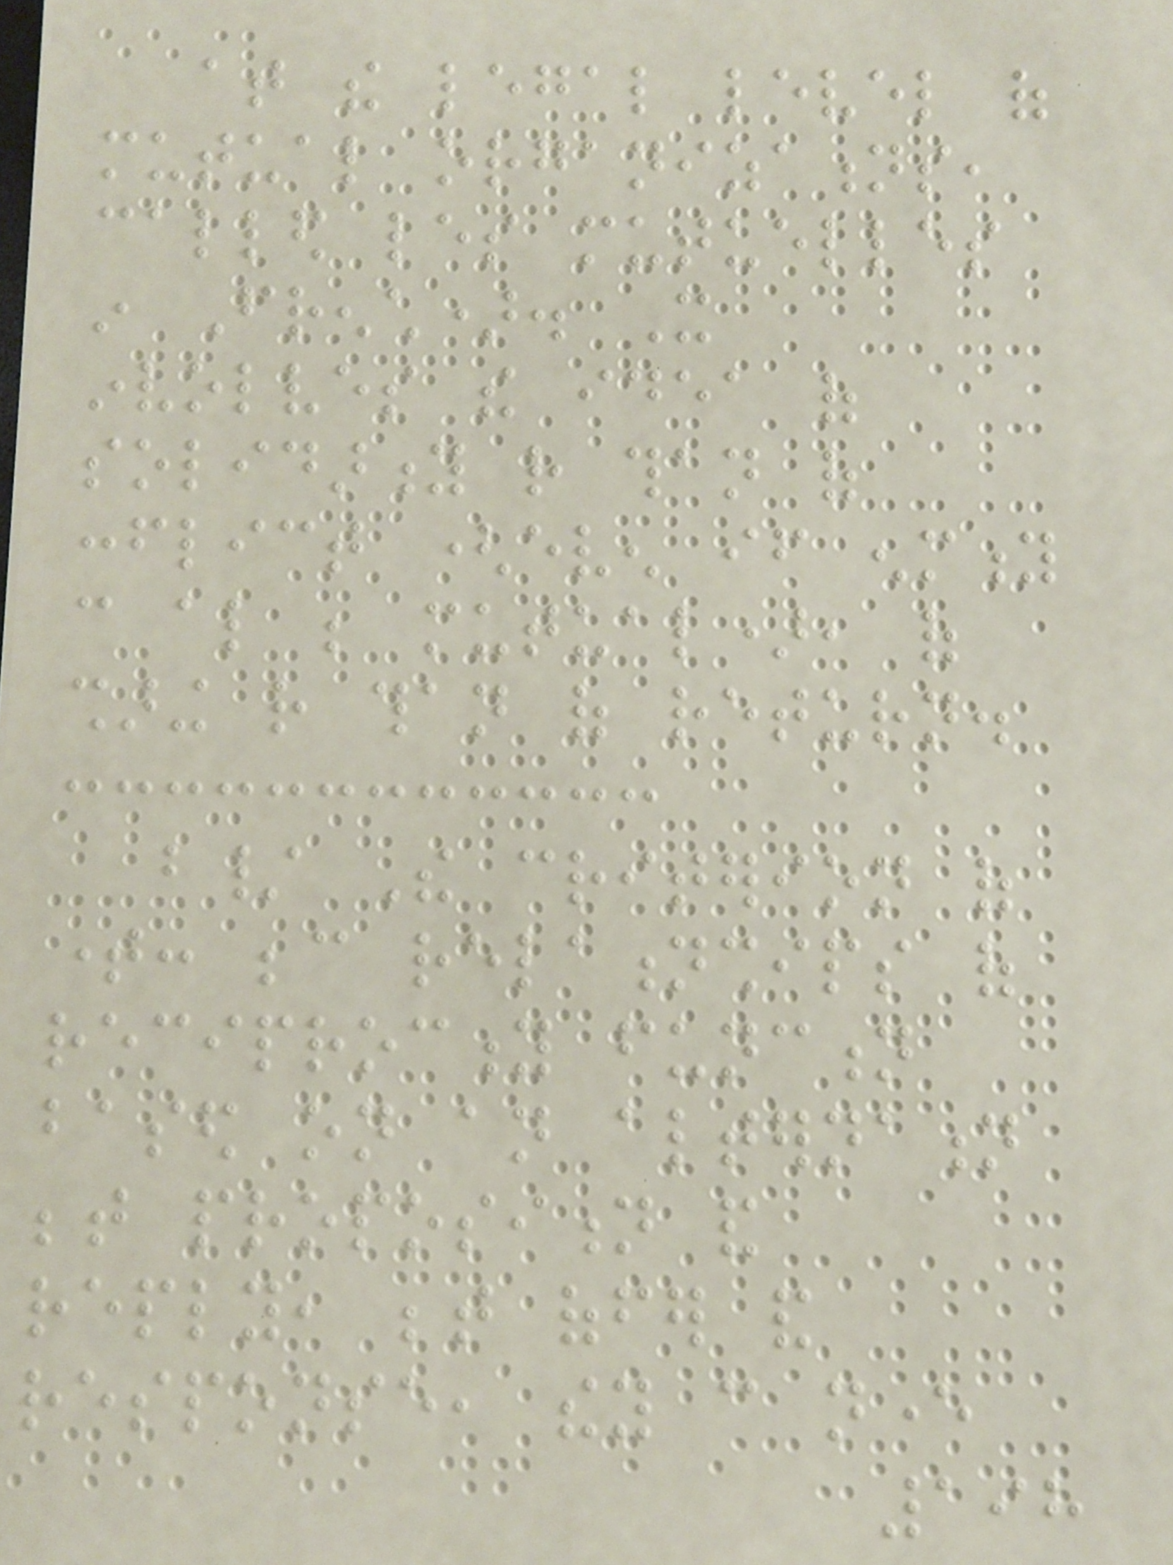at the legal level of
mutual organizations,
called les mutuelles
in French). It
involves the idea of
solidarity rather than of
conflict (even if enmity
can also be mutual), of
sharing rather than of return.
b/ The criterion of
time: because relationships of
reciprocity function
based on an alternation
between proposition and
reply, between offer and
response, they can never
198
